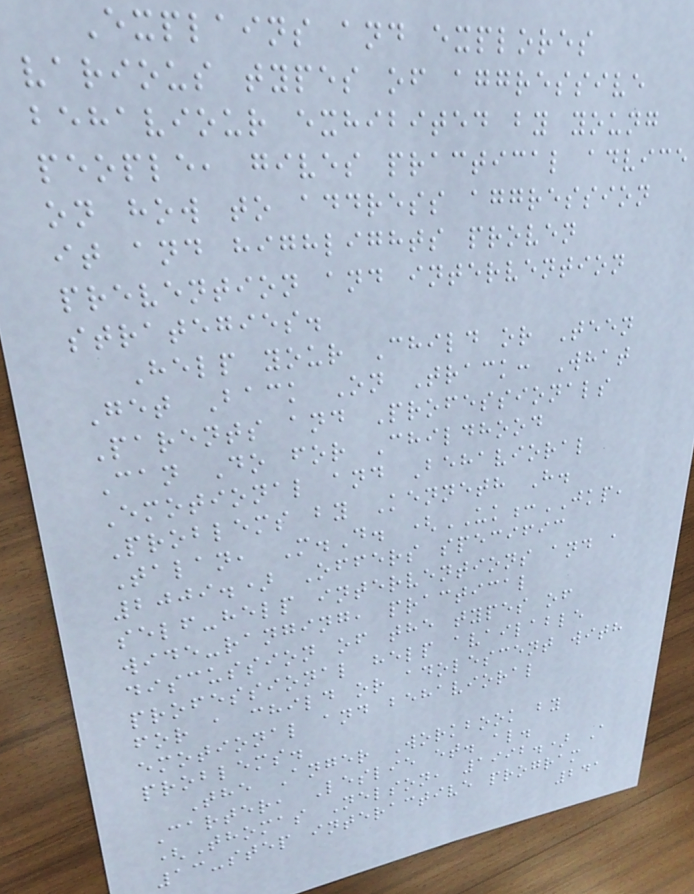Explains and explores
various types of aggressive
behaviour exhibited by young
people, gives practical advice
on how to address aggression
it and highlights proven
prevention and intervention
strategies.
Help your Child or Teen
Get Back On Track: What
Parents and Professionals
Can Do for Childhood
Emotional and Behavioral
Problems by Kenneth H.
Talan, M.D. (UK:JKP,
2009.) Offers specific
self-help interventions and a
wide-ranging, practical
discussion of the types of
professional help available
for a child or adolescent with
emotional and behavioral
problems.
The Anger Workbook by
Carter, Leslie et. al.
(Thomas Nelson, 1992.) A
13-step interactive program
241
